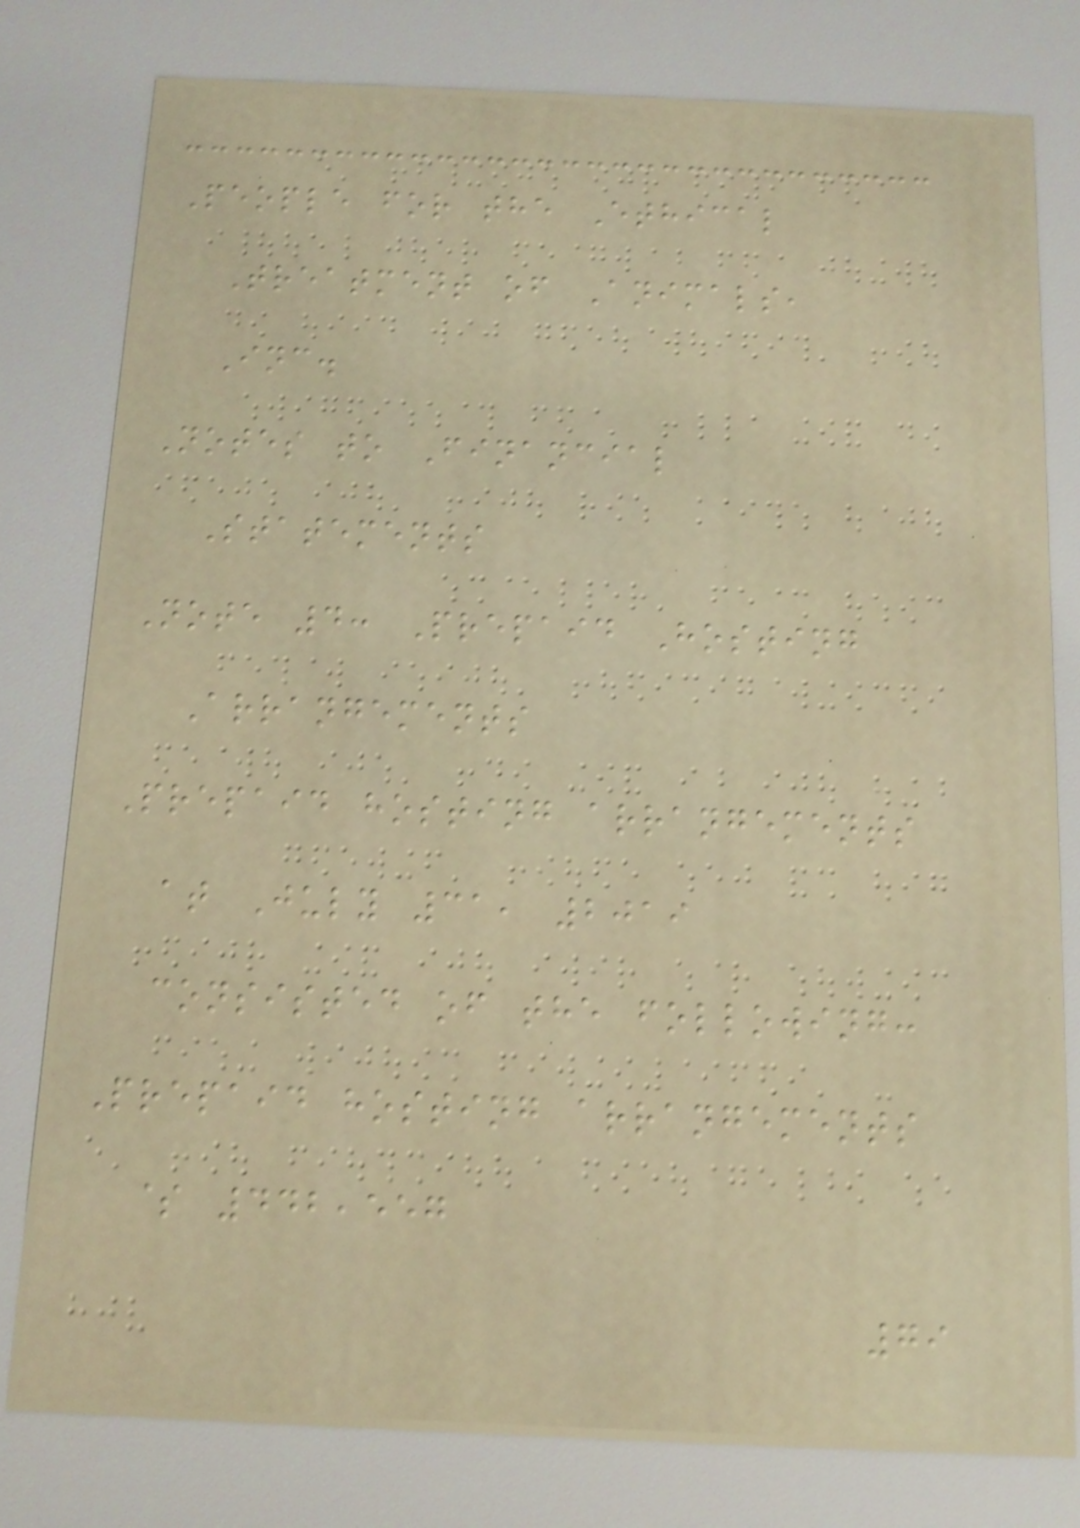People for the Ethical
Treatment of Animals,
Inc.
Notes to Financial
Statements
Note 4: Prepaid Hosting
Arrangements
Prepaid hosting arrangements
at July 31, 2019
consisted of the following:
Prepaid hosting arrangements
$ 442,557
79
